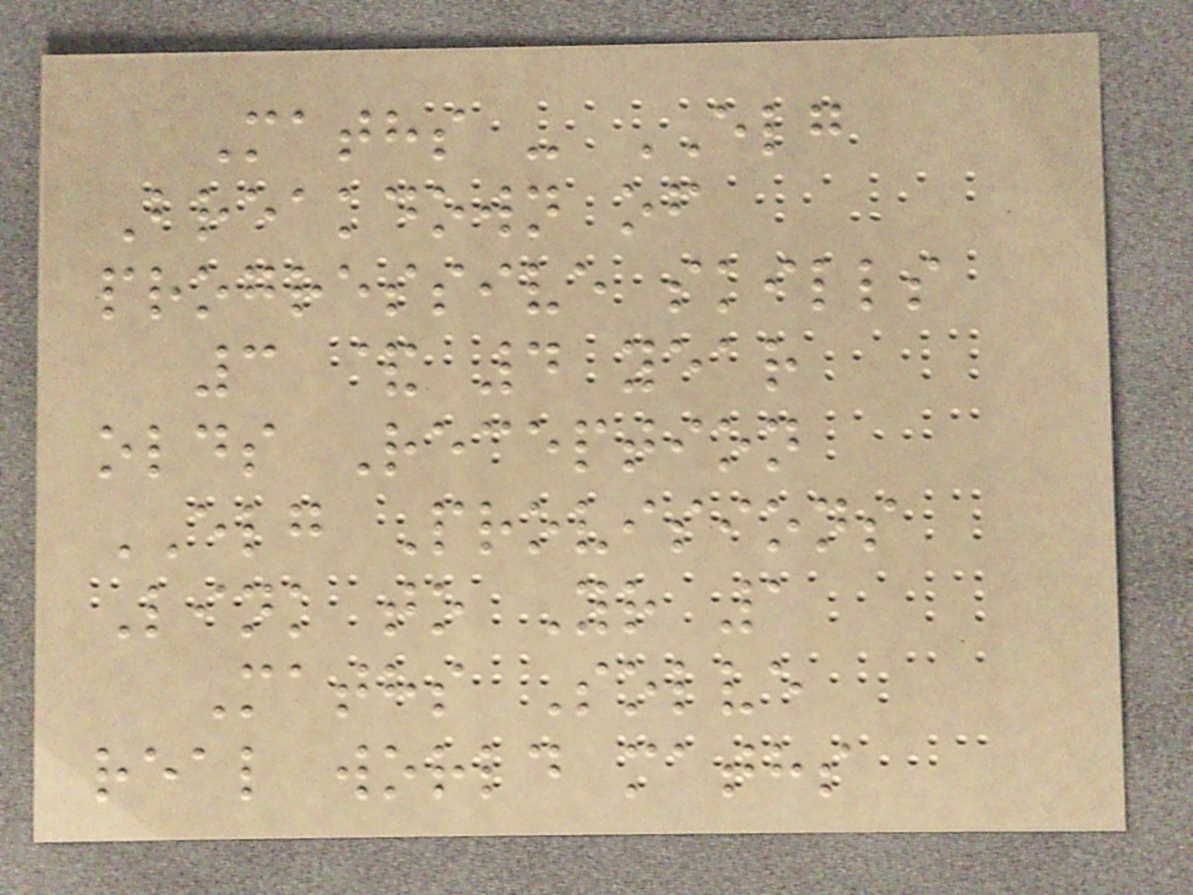Maths - ELG
Breakdown of
progressive skills
3 & 4 year
olds Reception
ELG Provisions
Link to Yr 1
Maths Solve
real world maths
